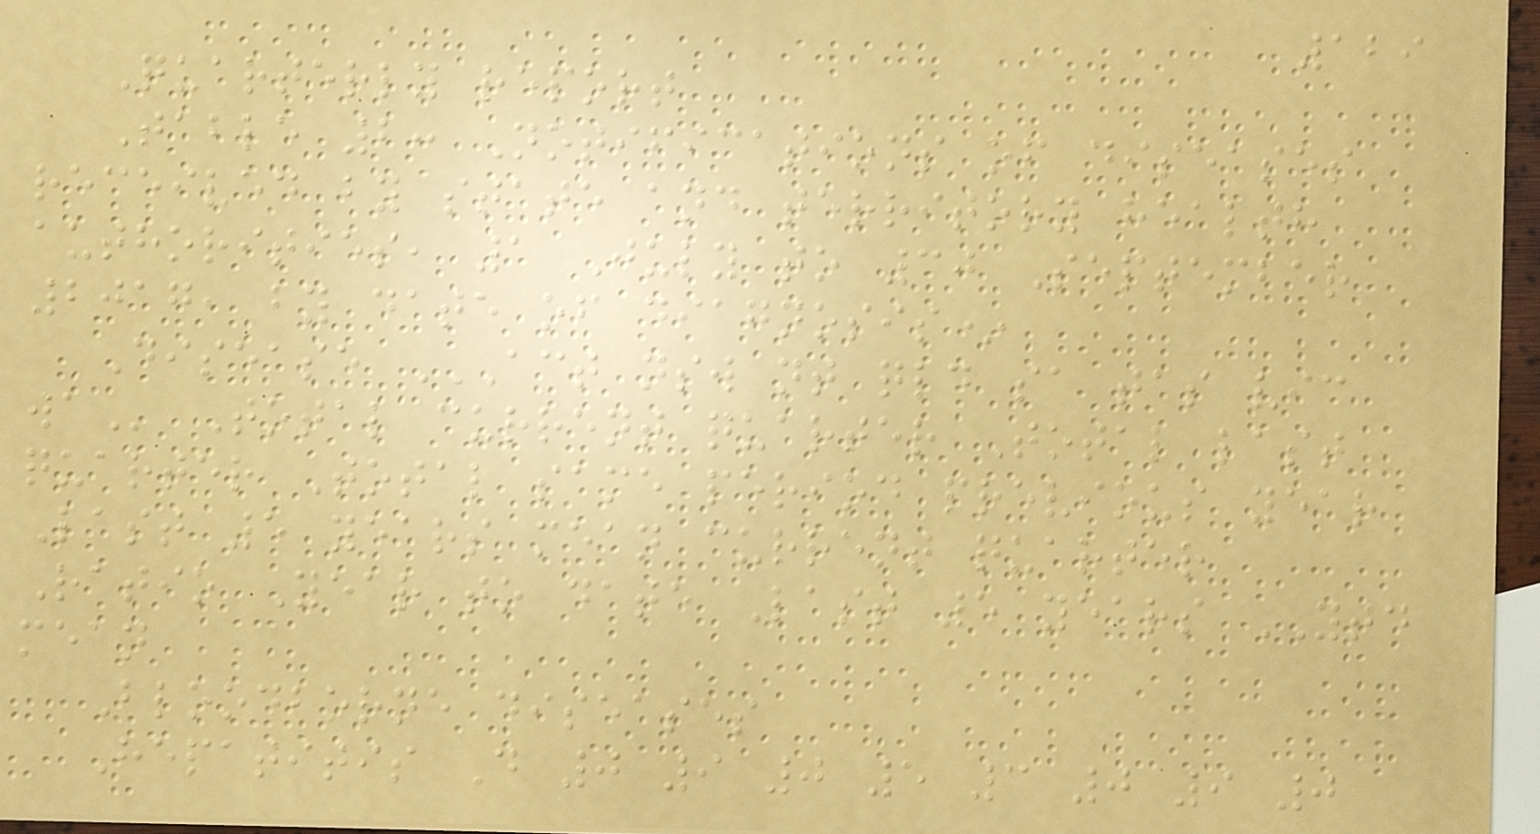129
Quarterly report
Table 2: Notifications of diseases
received by state and territory health
authorities, 1 July to 30 September
2017, by date of diagnosis*
Disease ACT NSW NT QLD SA TAS VIC
WA Total current quarter Total last
quarter Total same period previous year
Last 5 years mean current quarter
Ratio Year to date Last 5 years YTD
mean
Bloodborne diseases
Hepatitis D 0 9 0 5 3 0 9 0
